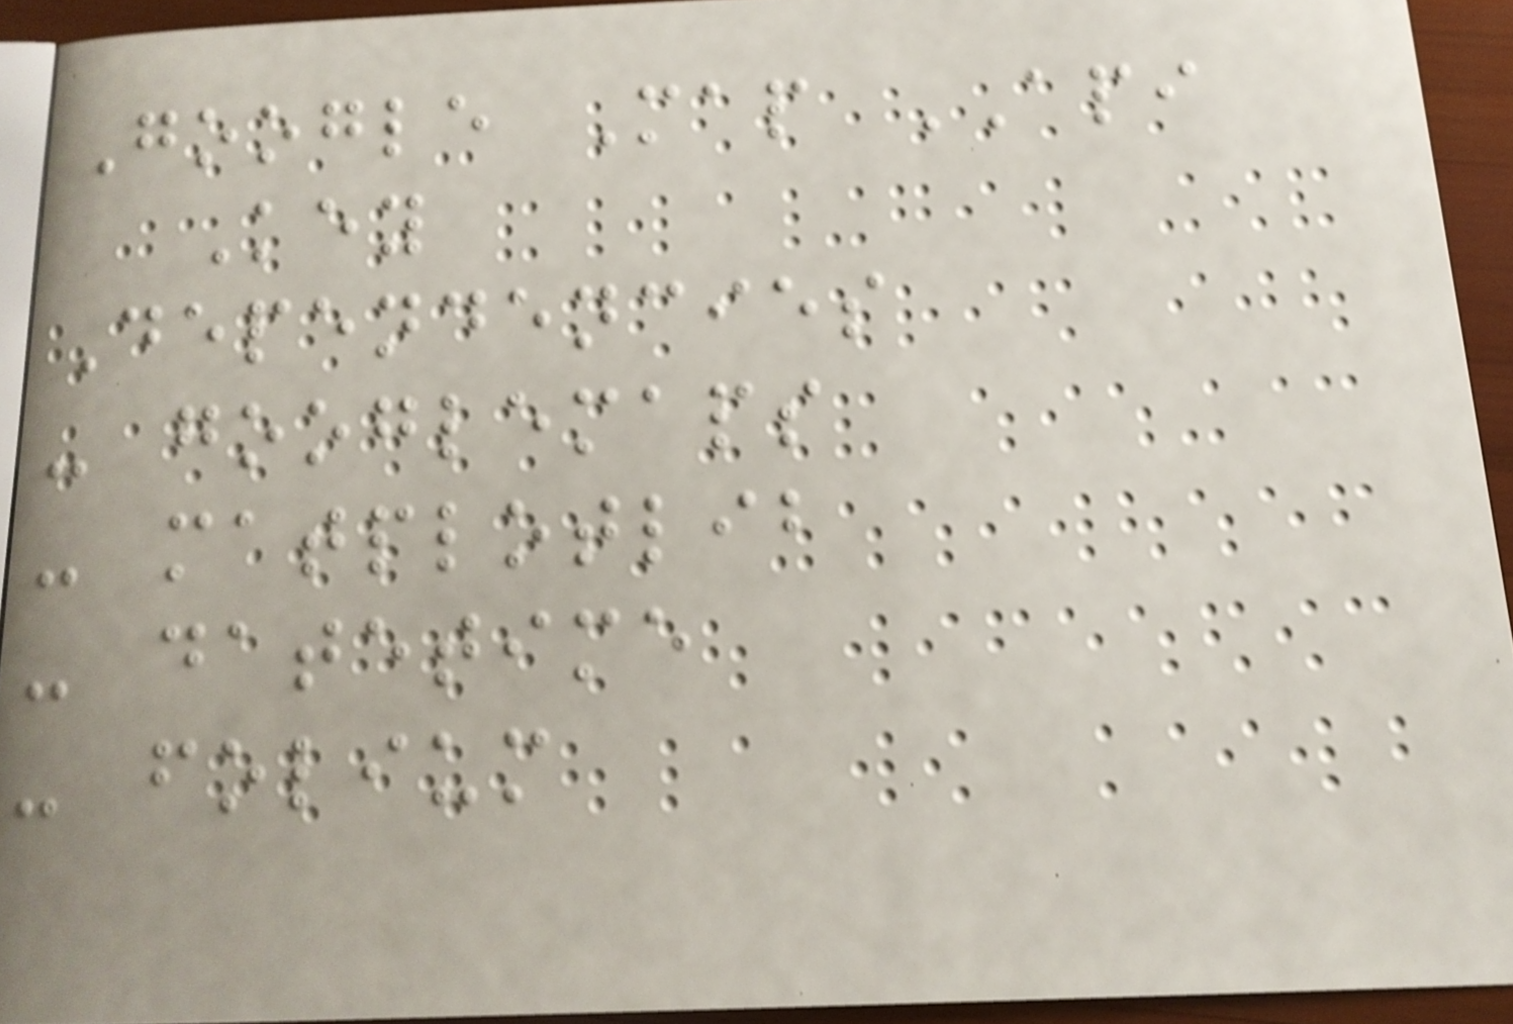Google Map API
Key
Dependencies
- googlemaps
- matplotlib
- datetime
- folium
